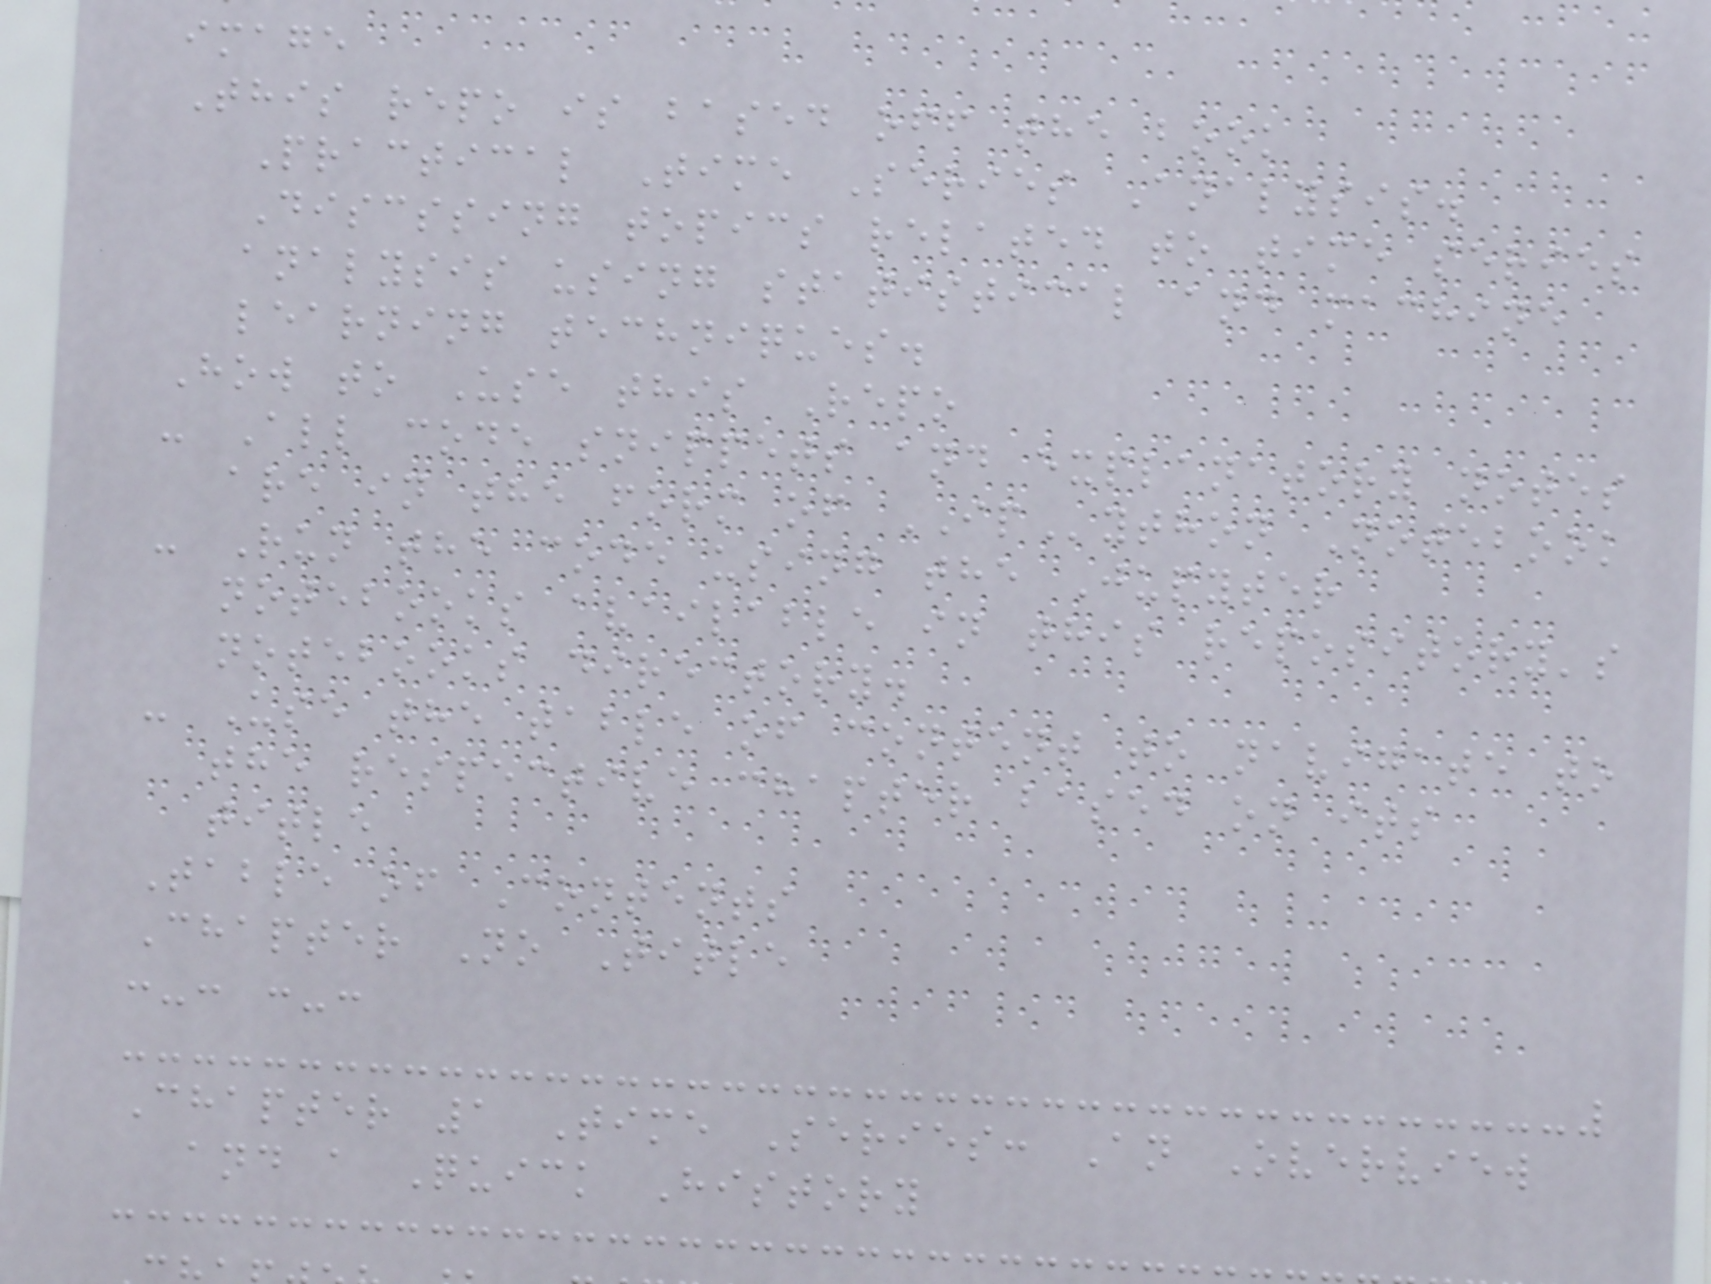image
This repo is based off the book
Practical Time Series Analysis.
Discssing topics related to time series
analysis using statistical and machine
learning techniques.
How to Use this Repo
- All code snippets and explanatory notes
are in the form of IPython Notebook
- Run the code using the Jupyter
notebooks available in this repository's
notebooks directory.
- Use the table of content to navigate to
the respective chapter based on its
title
Table of Contents
Chapter No Title
:-: :-:
Chapter 1 Time Series: An Overview
and a Quick History
